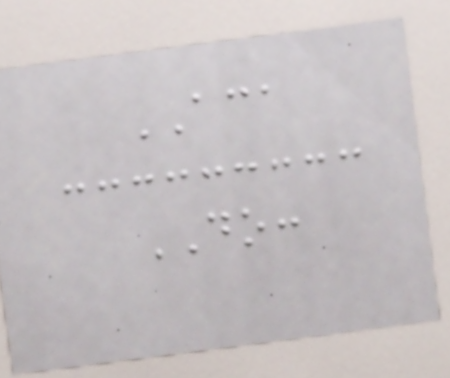ACA
DO:
